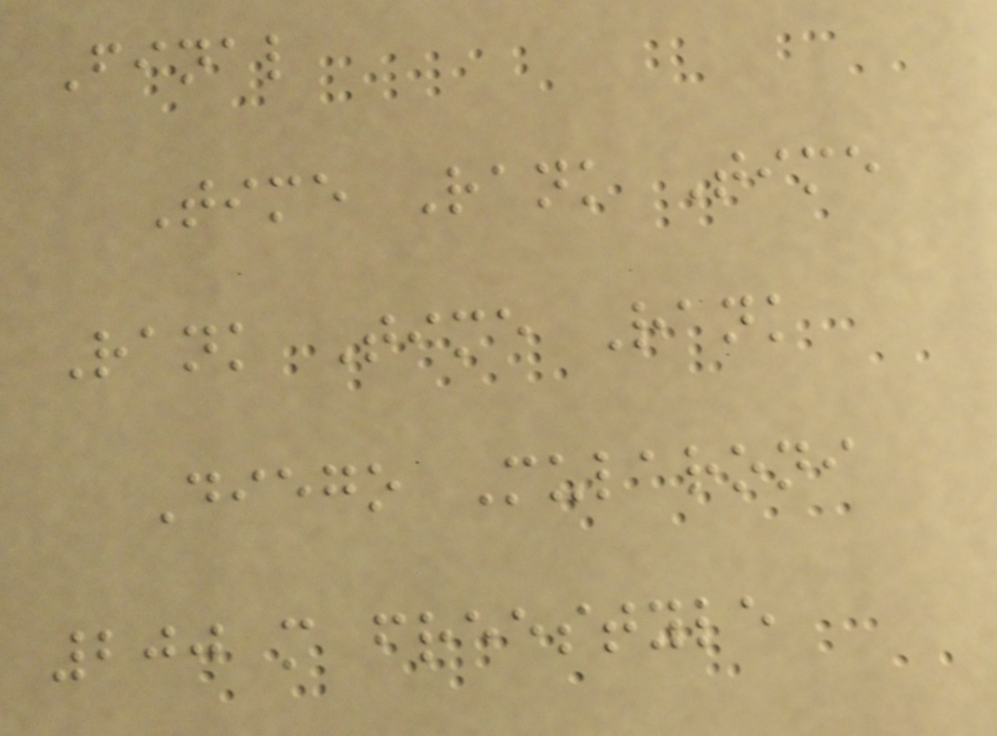Final
Time Rank Time
Rank Time Rank
Diego Mularoni
200 m freestyle
